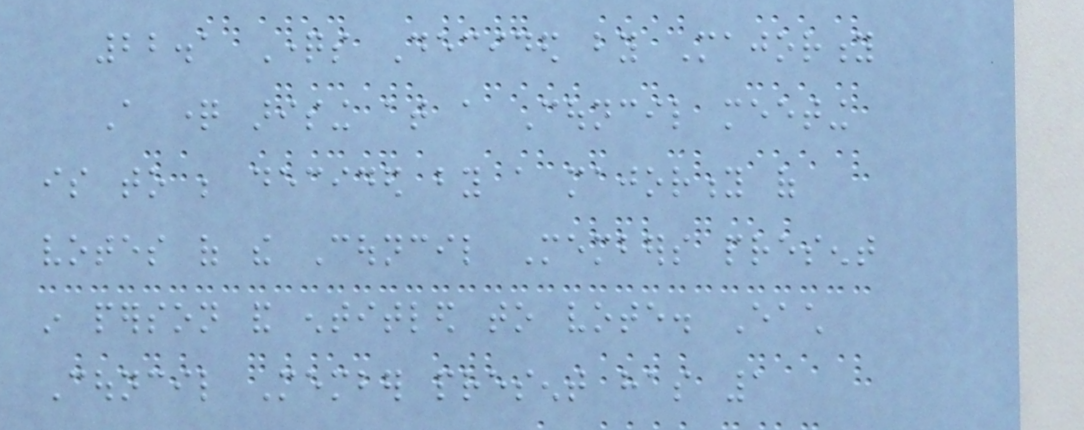22.1 Questions Decided by Majority
A question arising at a Council meeting
is to be decided by a majority of
votes of the Council Members present
in person and entitled to vote. Each
Council Member present has 1
